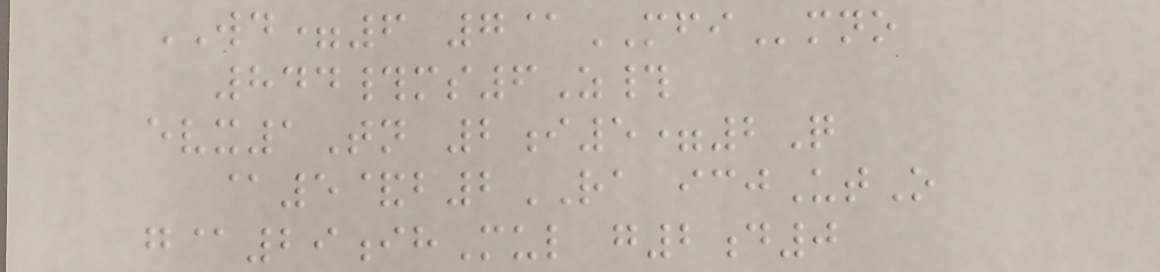WD=6 7@MFImno
844#ms6Z#
evx1Tn 2i5=2Q
@5&b2RA icjUtO
g@29ihMul g2d0
